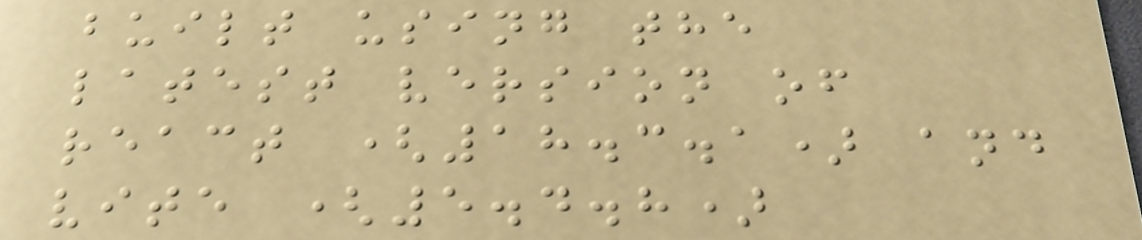built using the
latest version of
react (18.3.1) and
vite (5.4.8)
